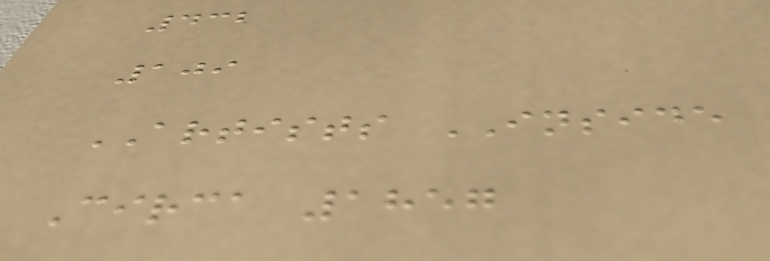432
109
ARTISTS INSIDE
Circa 1857
